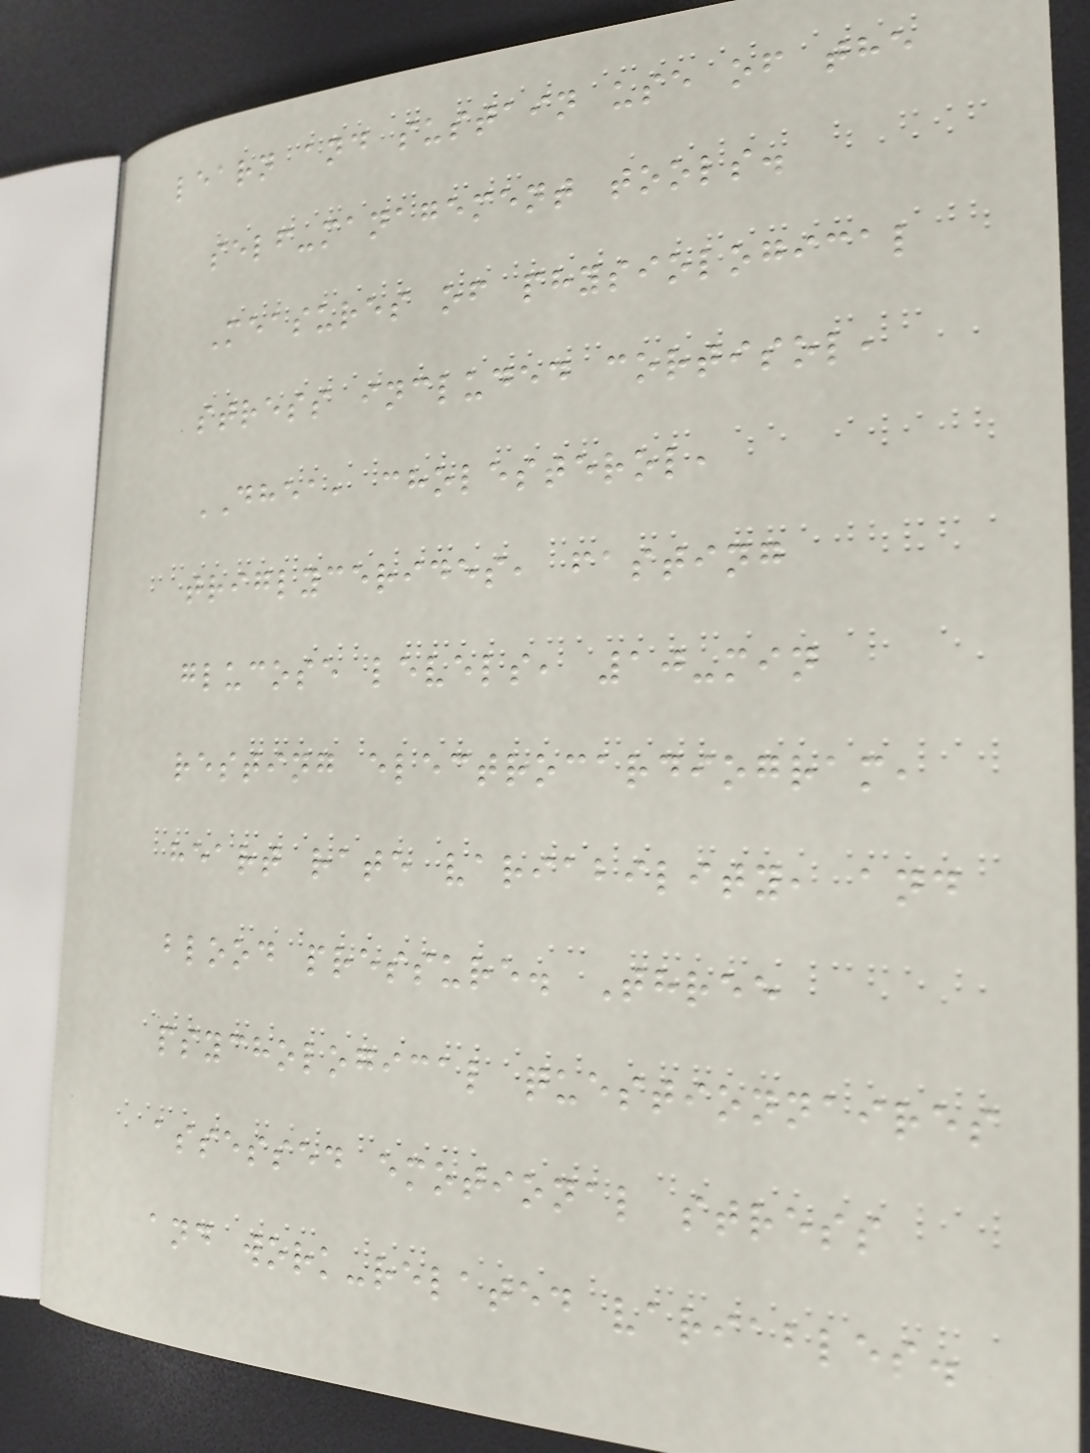learn and sustain use of the
self-management tools.
Measures of physiological
stress included cortisol,
DHEA, cholesterol,
triglycerides, fasting
glucose levels, 10-min
resting electrocardiogram,
heart rate variability, and
blood pressure. Three
psychological questionnaires
assessed emotional stress
and work-related variables.
